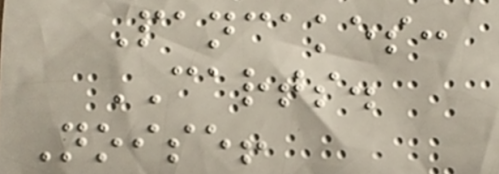Pancakes:
CARTS.
Noise!
